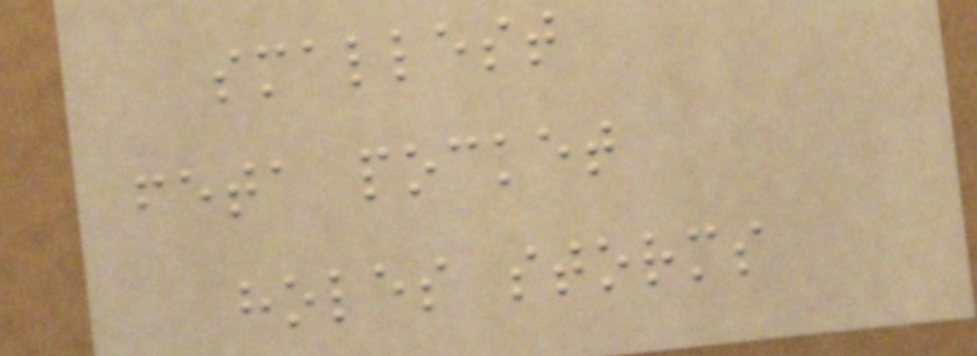smallest
feta pocket
holes storms
